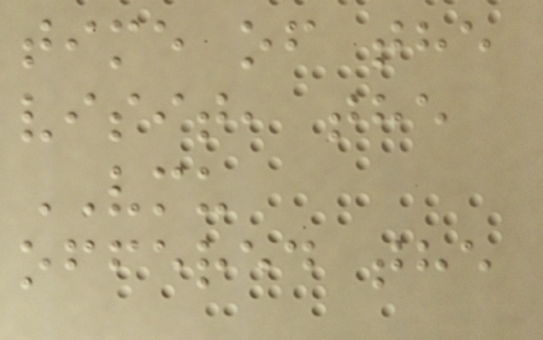time of the
visit, the
VMU
offered the
